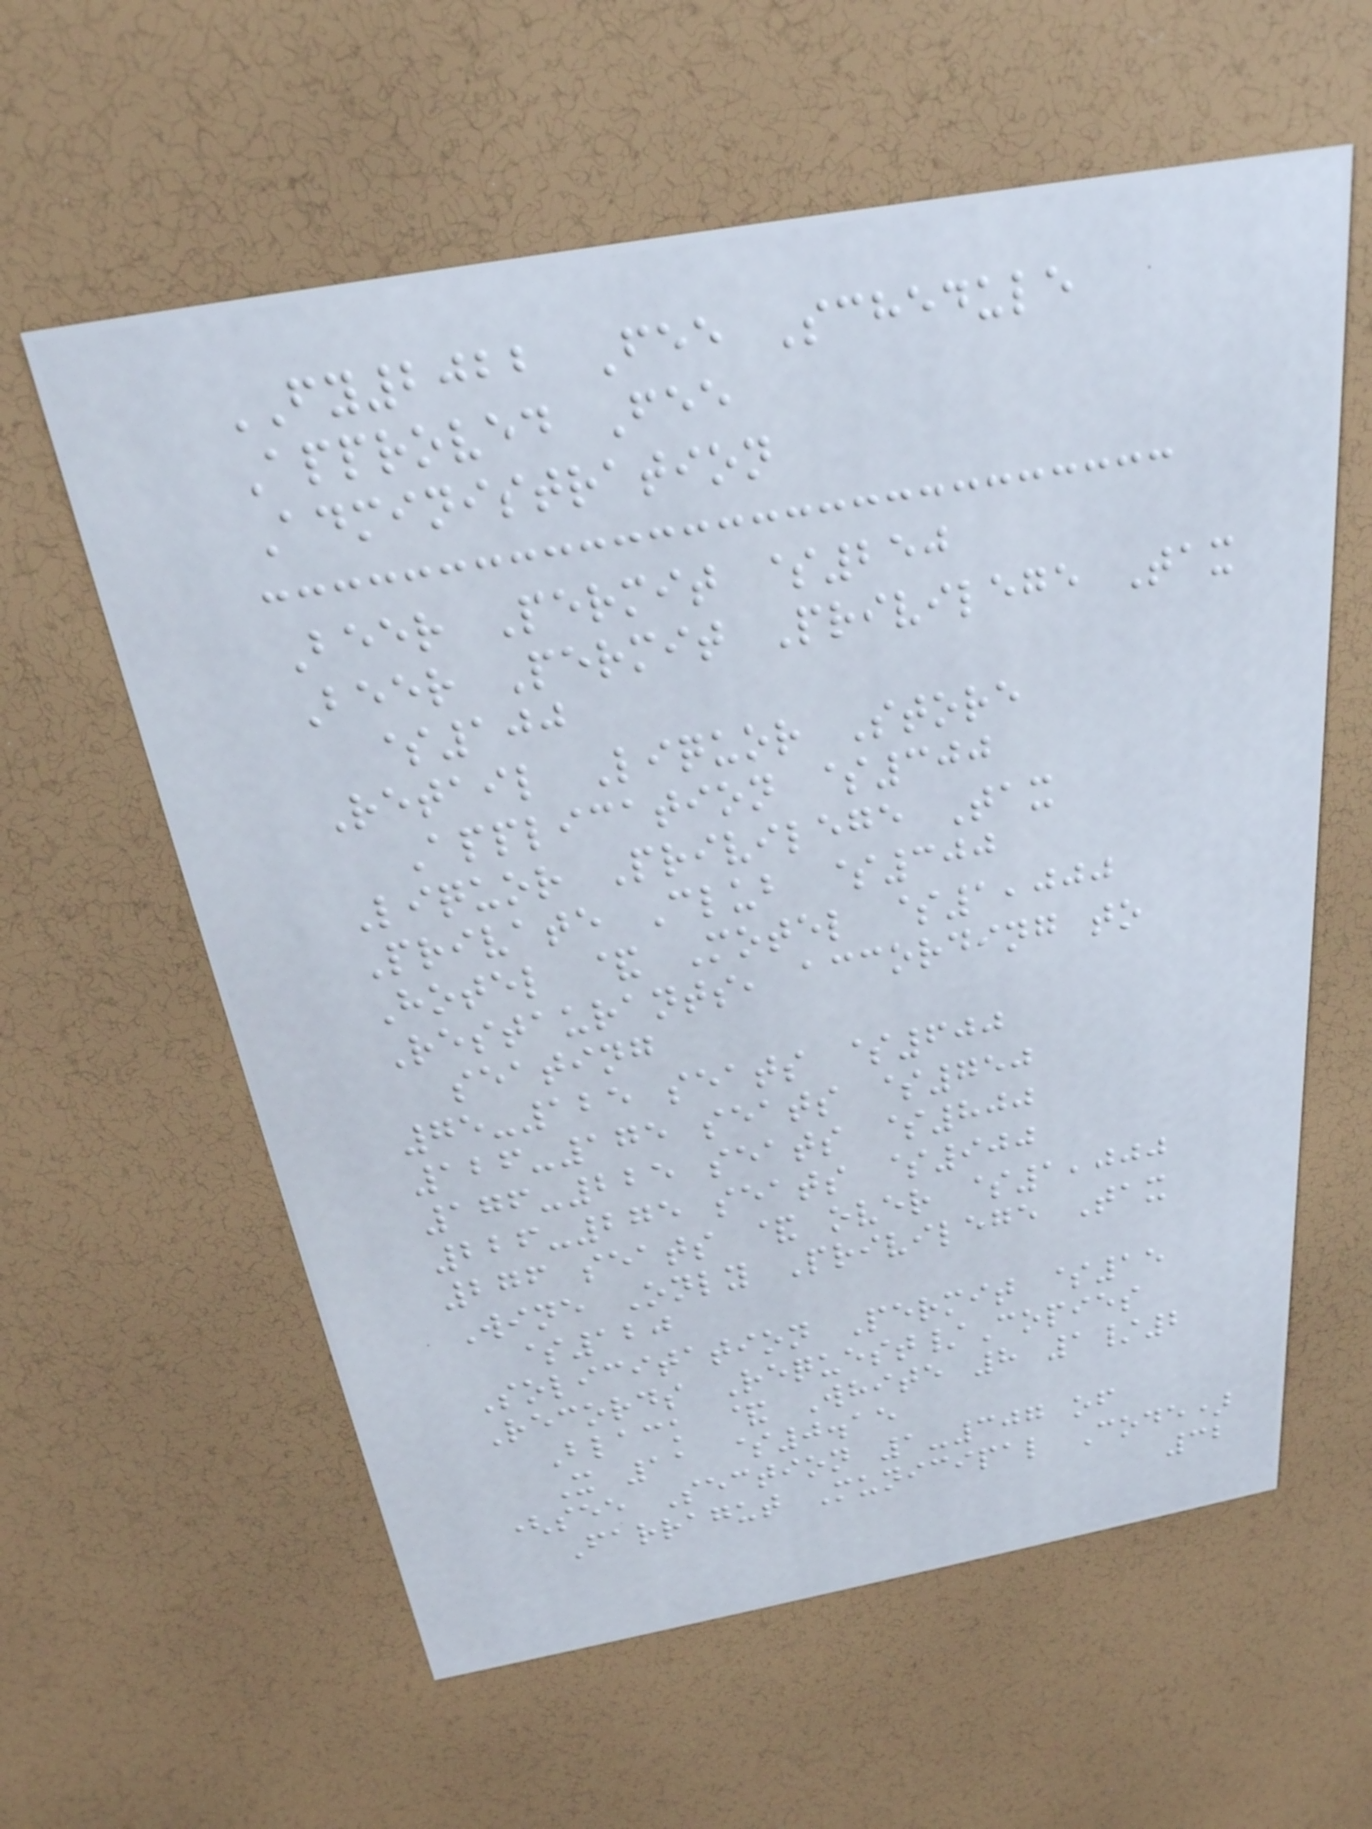FY2022 Fee Schedule
Approved Fee
Administration
Beer Permit $250
Beer Permit Privilege Tax
$100
Retail Liquor Store
Application $300
Liquor Privilege Tax
Private Club $300
Hotel & Motel $1,000
Restaurants, according to
seating
75-125 seats $600
126-175 seats $750
176-225 seats $800
226-275 seats $900
276 seats & over $1,000
Wine Only Privilege Tax
$120
Solicitation Permit $15
Records Request/Copies
Black & White 8 1/2
X 11 $0.15
(see Section 1-307 of
Farragut Municipal Code)
32
